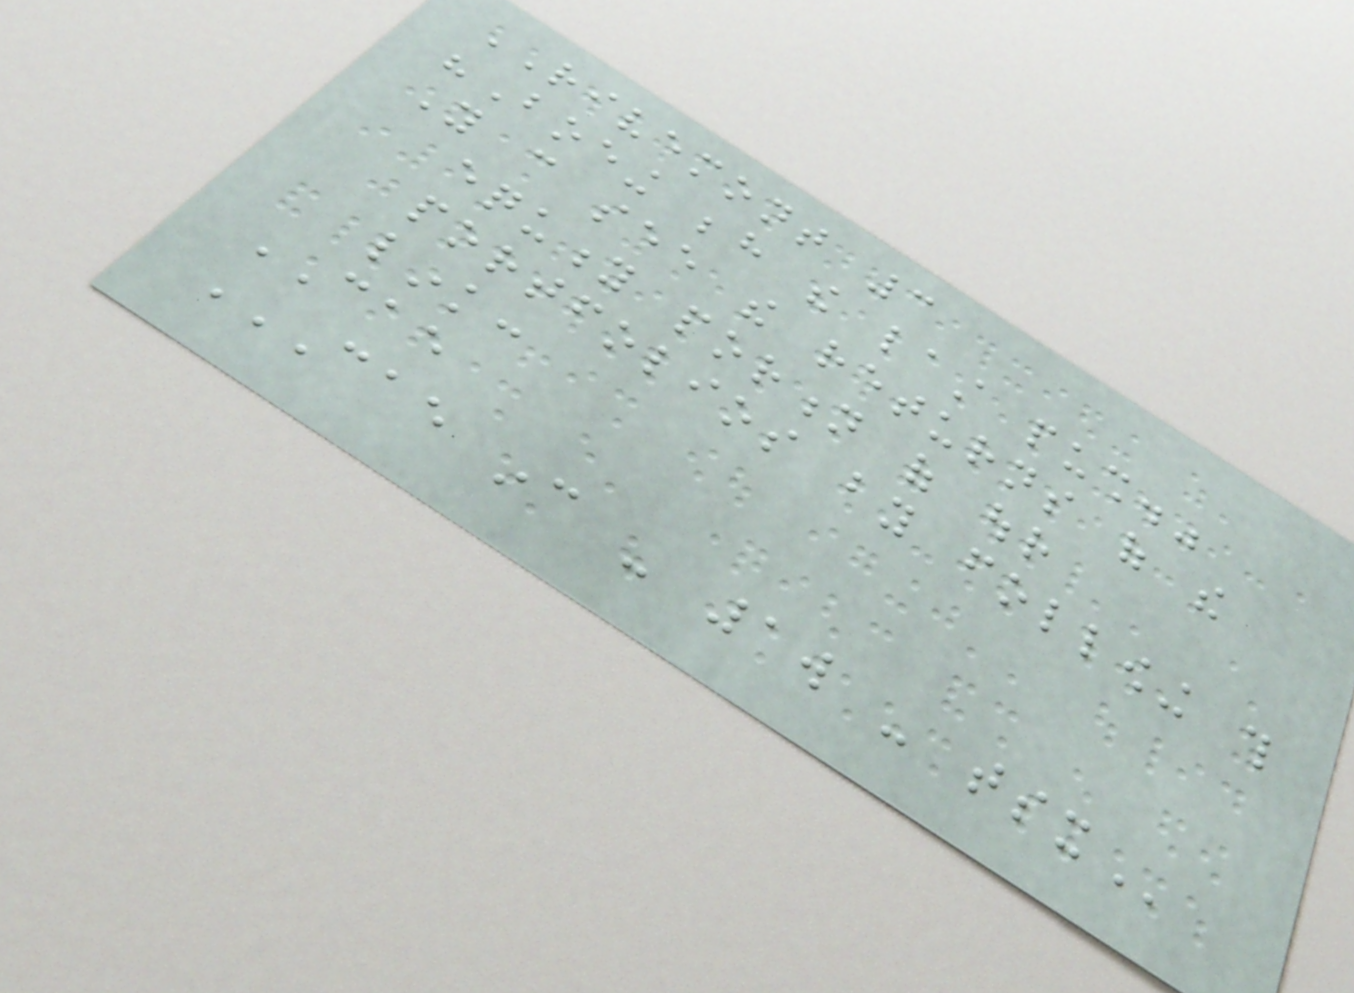RIVEMONT 3
"Boeing behind the last push."
You can see the returns of the
equity portion of our
portfolios by following this
link:
CAE
CAE INC - 1W - TSX
